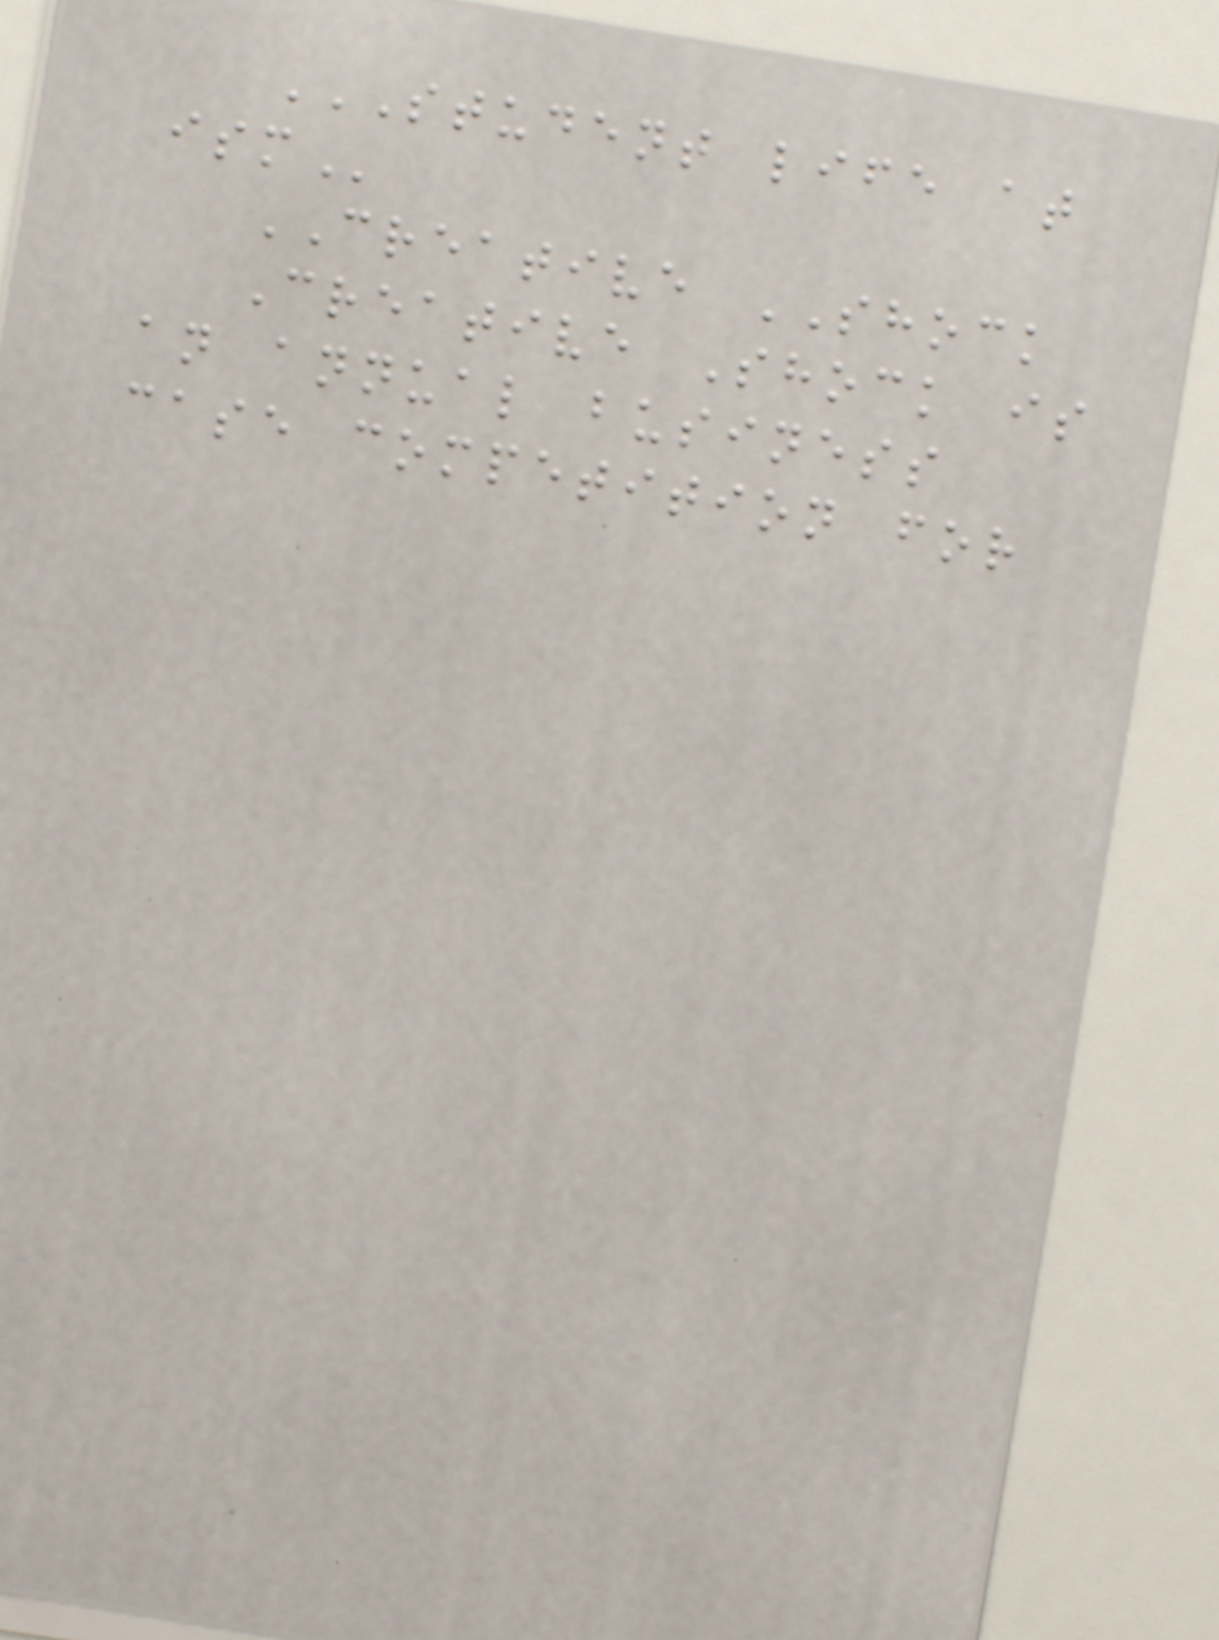STUDENT LIFE AT
ISM
CREATIVE SHOCK
Creative Shock is
an annual business
case competition for
